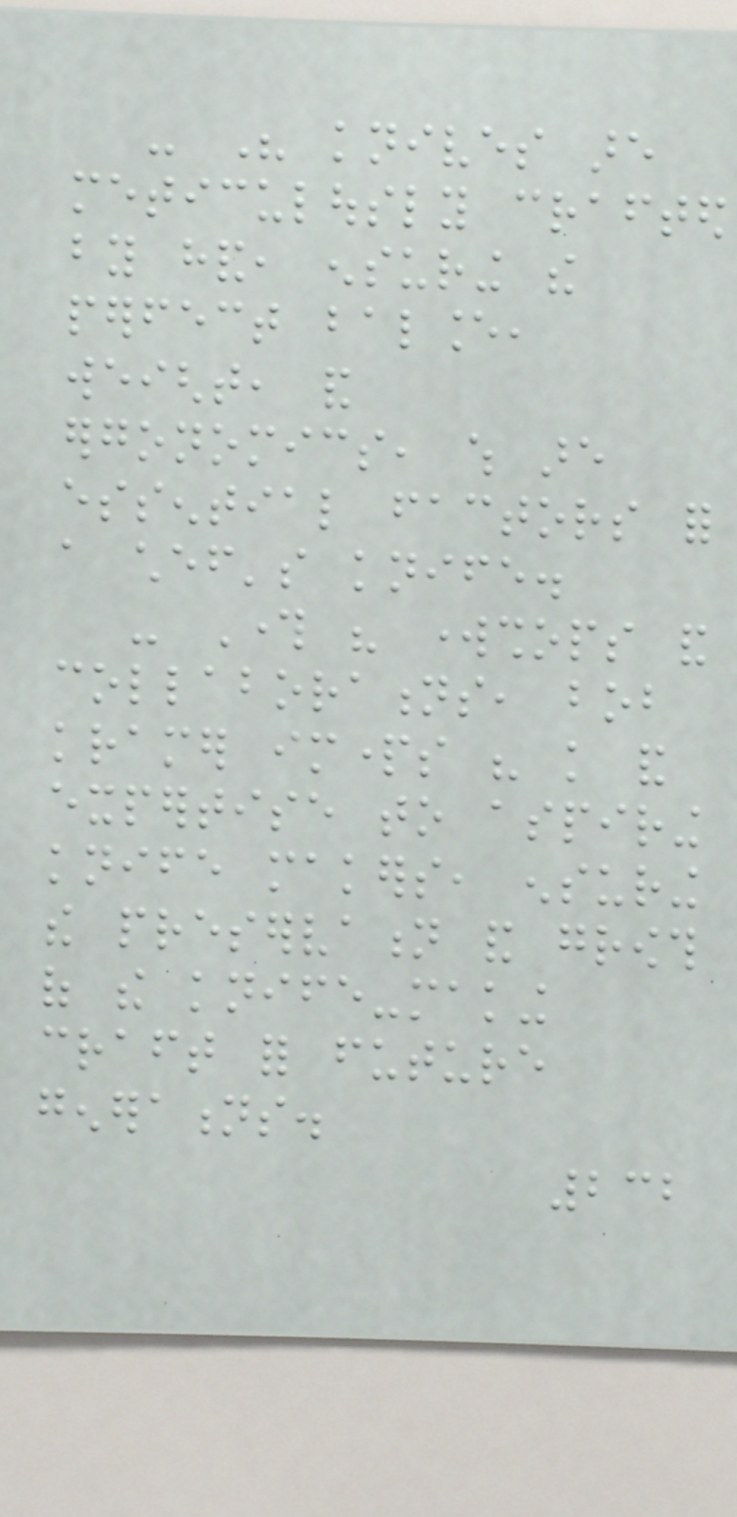- His knives are
meticulously crafted
by hand, ensuring the
perfect balance,
weight, and
ergonomics, which are
essential factors for
a chef's knife.
- Through his workshops and
collaborations, bob
kramer imparts his knowledge and
expertise to aspiring
knife makers, ensuring
the preservation and growth
of the knife-making
craft for future
generations.
232
